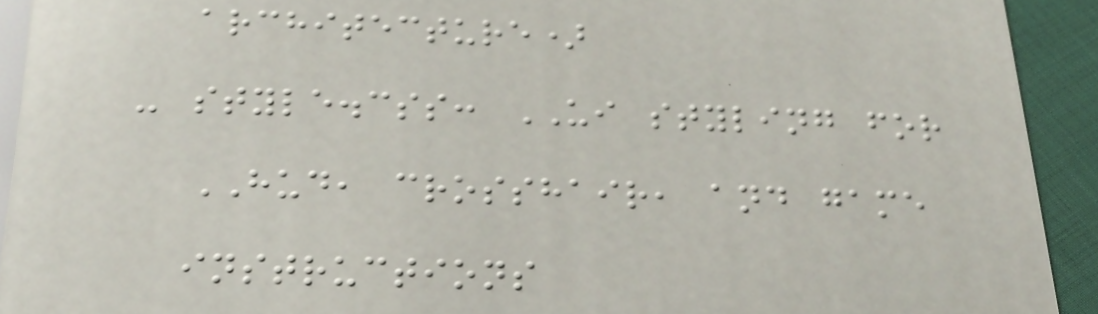architecture)
- style.css: UI styling for
HUD, crosshair, and game
instructions
